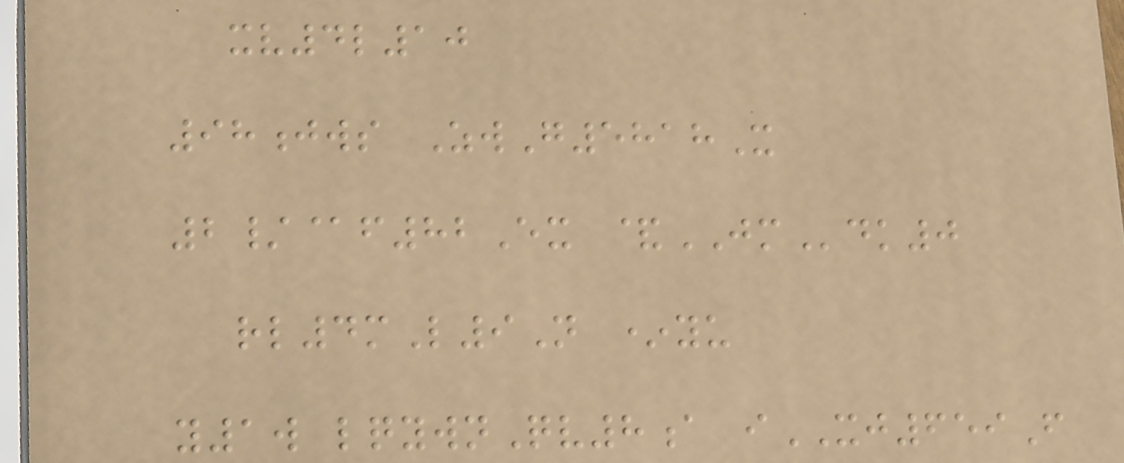xv4l10
98jws ZwG5818X
2/@f82Ex &JMdk0
rl4mL9N *yu
y1w lqywnQv8a iXJ659F
